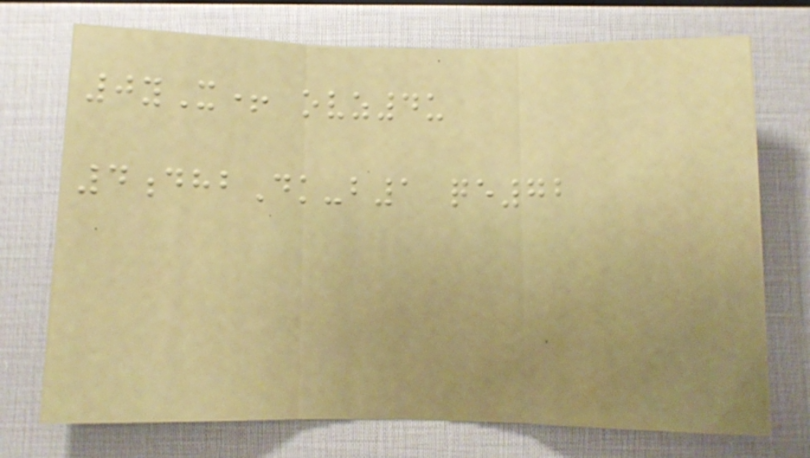0yX+ ovz4u
4dhbDk-b1 qe72
